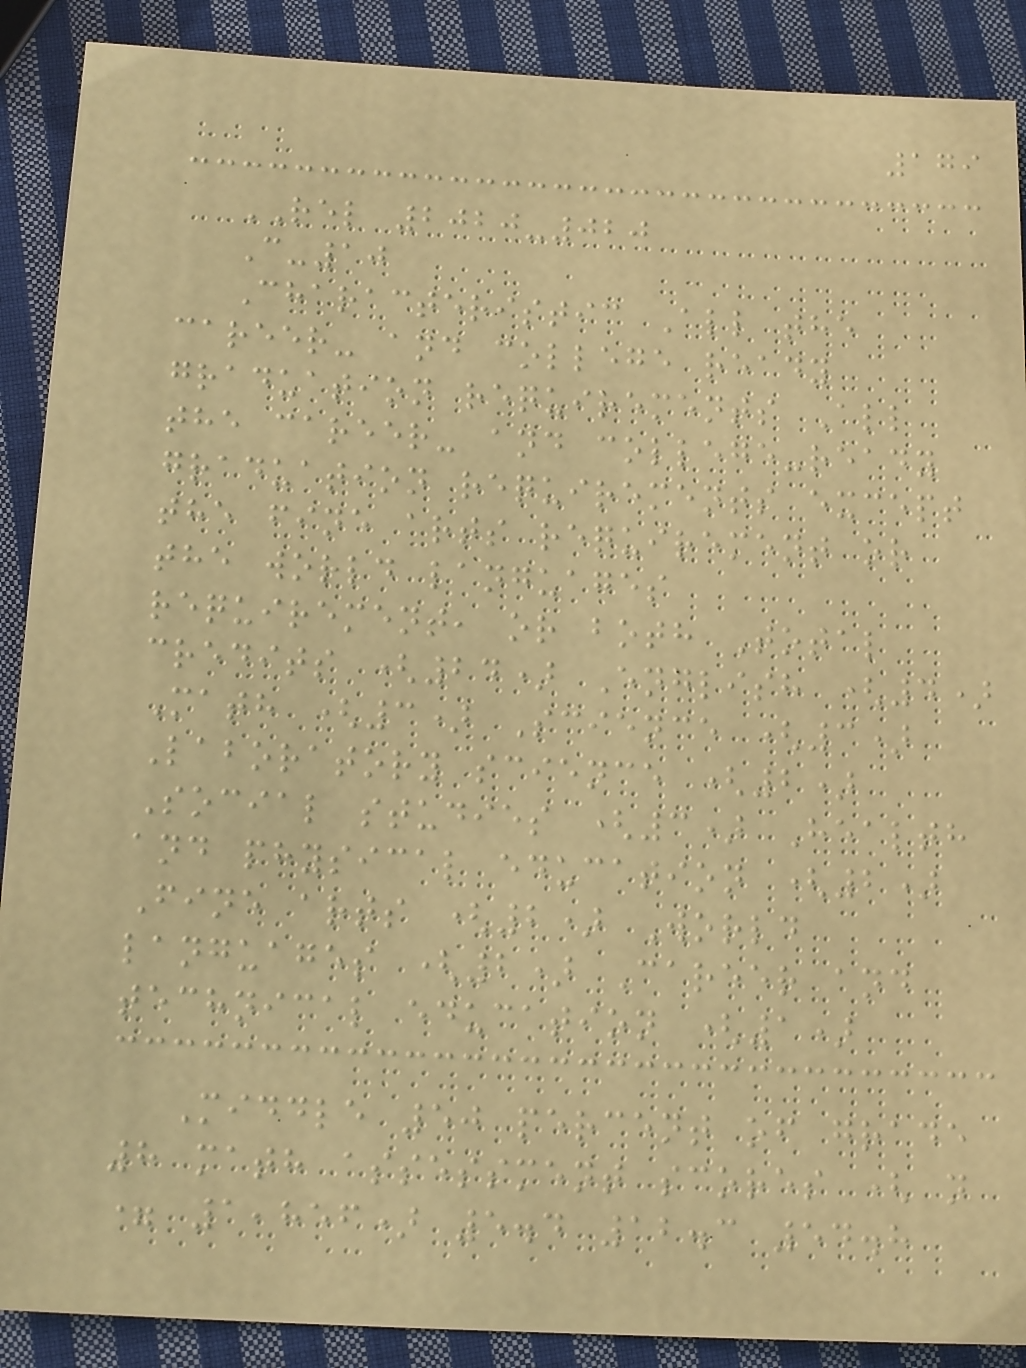179
REL 2020-020
C-10
Characteristic All the
career- and college ready
graduation requirements All
the career- and college-ready
graduation requirements except
the fine arts requirement or
the world languages
requirement, or both Total
credits (24) English (4)
Math (3) Science (3)
Laboratory science (2)
Social studies (3) Health
and physical education (2)
Fine arts (2) World
languages (2) Career and
technical education (1)
Middle 50 percent of grade
8 math assessment scores ( n
= 1,856) 5.4 12.3 54.8
